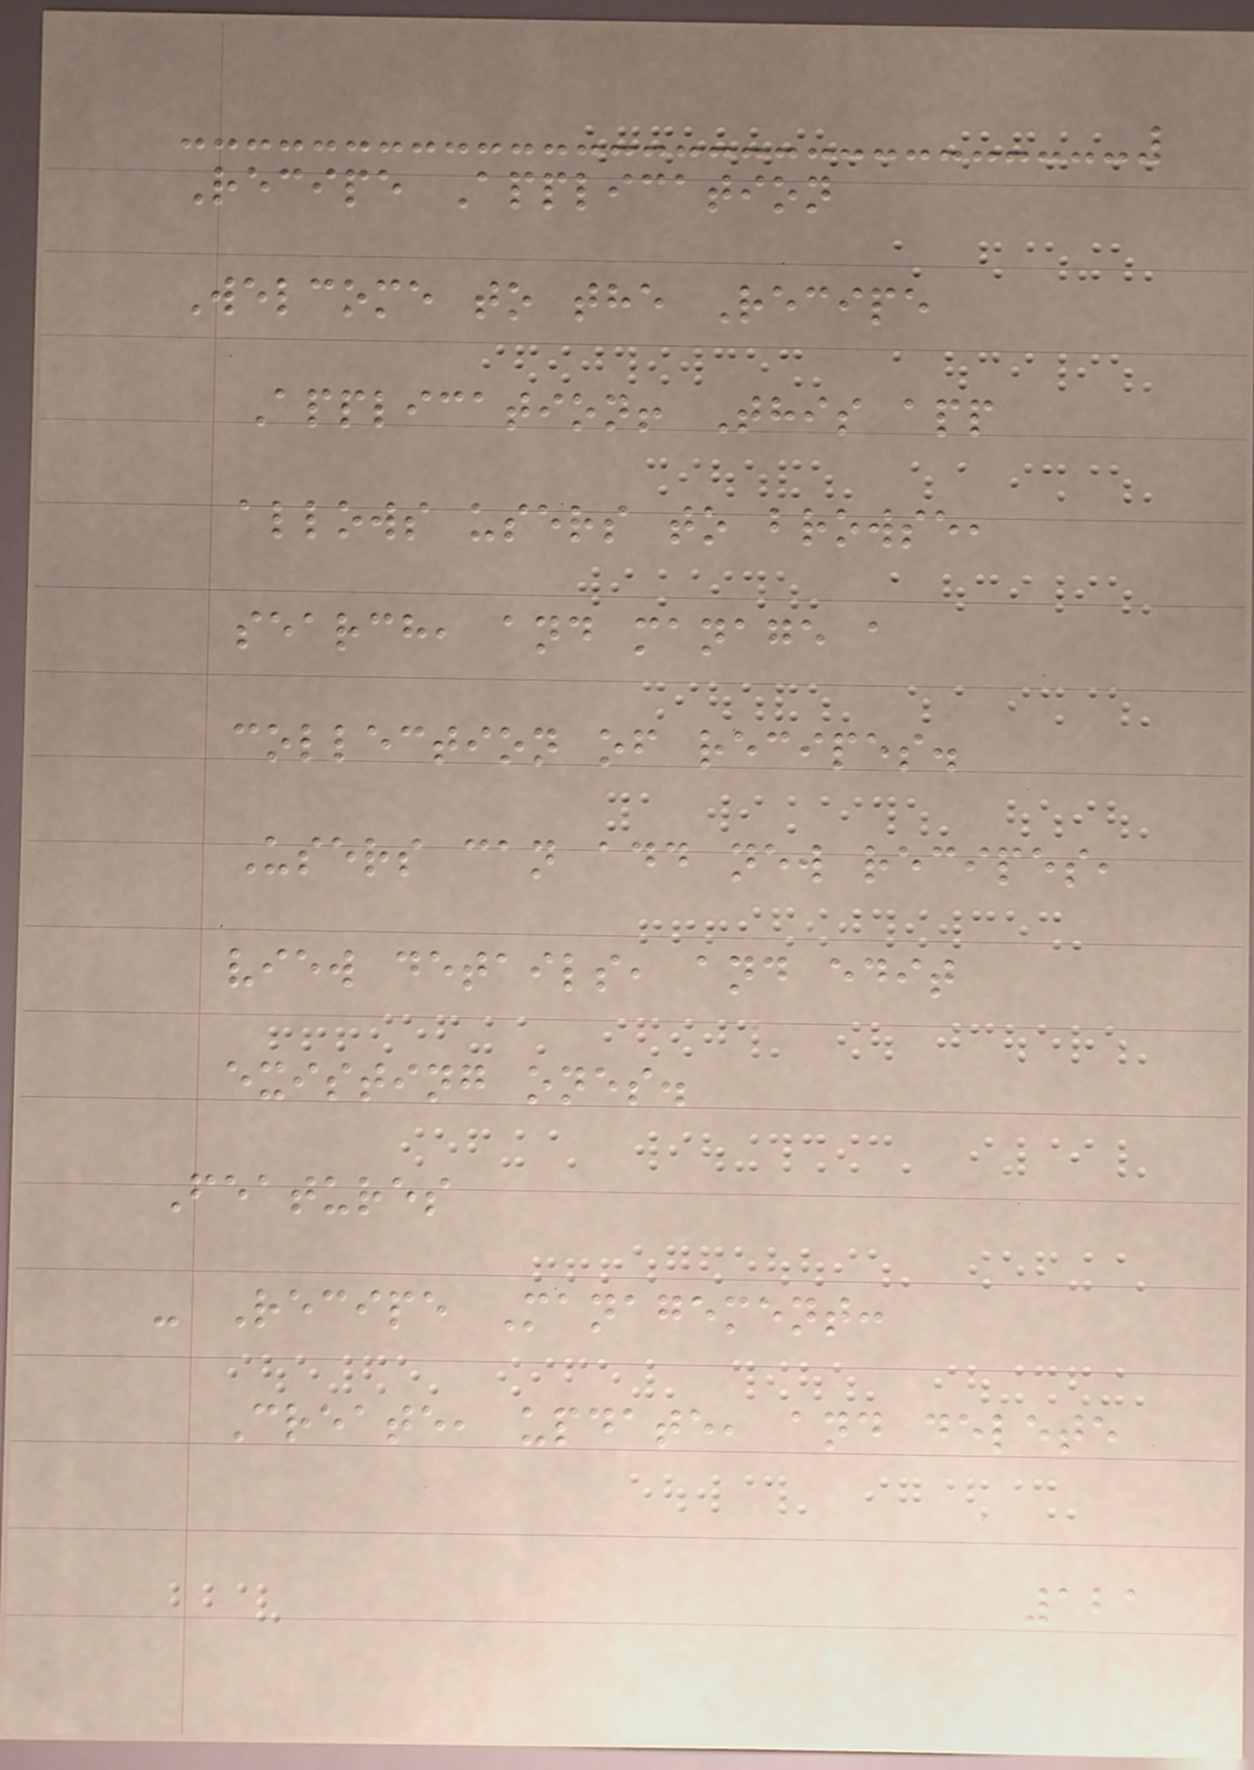Recipe Application
Welcome to the Recipe
Application! This app
allows users to browse,
search, and manage a
collection of recipes.
Users can add new recipes,
view details, and edit
existing ones.
Features
- Recipe Management:
Create, update, and delete
121
